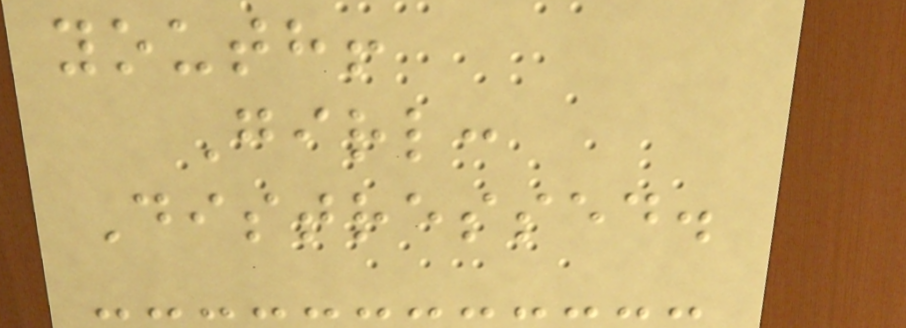youth!
Girl:
Distressed.
